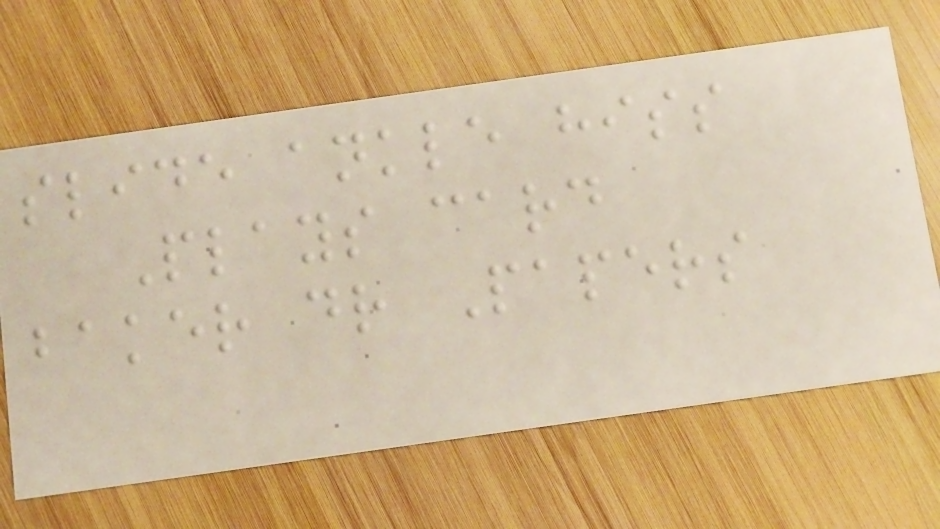slide ankle hiss
Plays card
baker dr Papers
